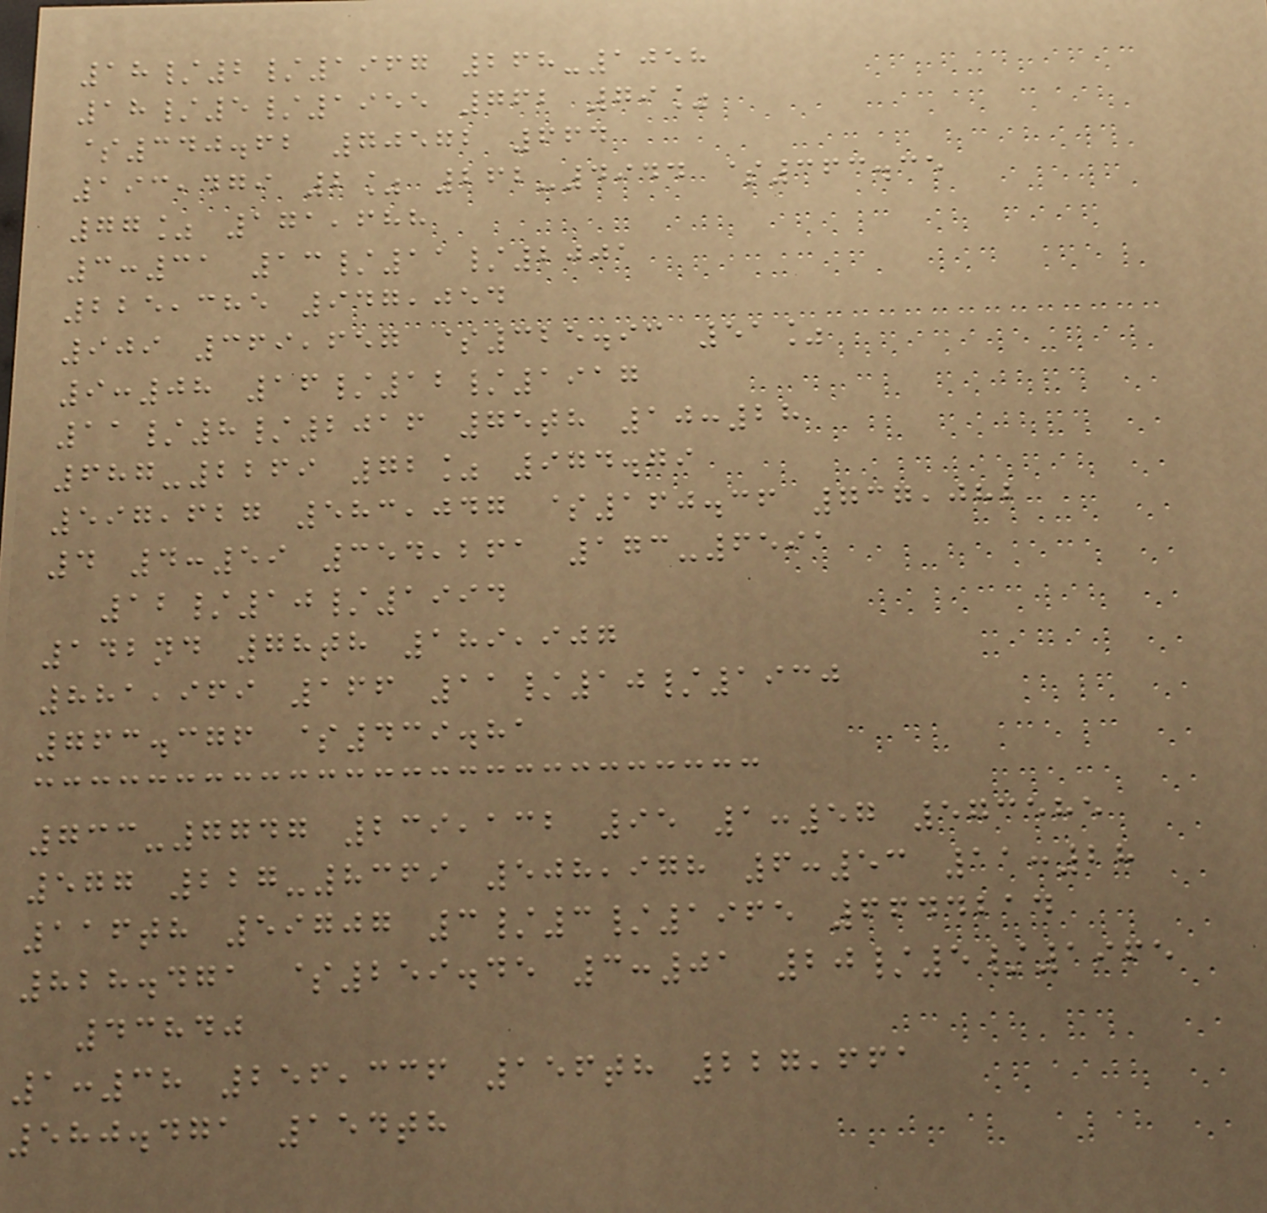18/2/1967 268-1058
18/5/1955 762 79%
$340.62 70572 664
193,479 2% 262-4944 $363.35
77% 171,688
3:31 13/11/2001
225,385 947,054
909 369,657 $325.93 51%
9:08 16/12/1917
11/8/2016 75th 10:28
687-2269 72% 974.79
597,627 583,047 $160.36 737,082
4 4:59 354,261 173-6591
12/10/1994
142nd 78th 189,907
881,969 166 11/10/1930
763.376 $439.81
733-7747 239,132 95 1:57 573585
577 227-8369 508,978 6:53 11:28
116th 59707 3/3/1965 6644214
828.471 $259.45 3:01 20/5/1965
43840
1:38 256,336 156th 227,661
580.471 154th
